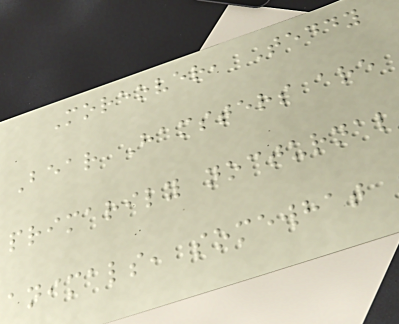Moreover, Teddy
Bear Hamsters are
primarily nocturnal
animals, somewhat
